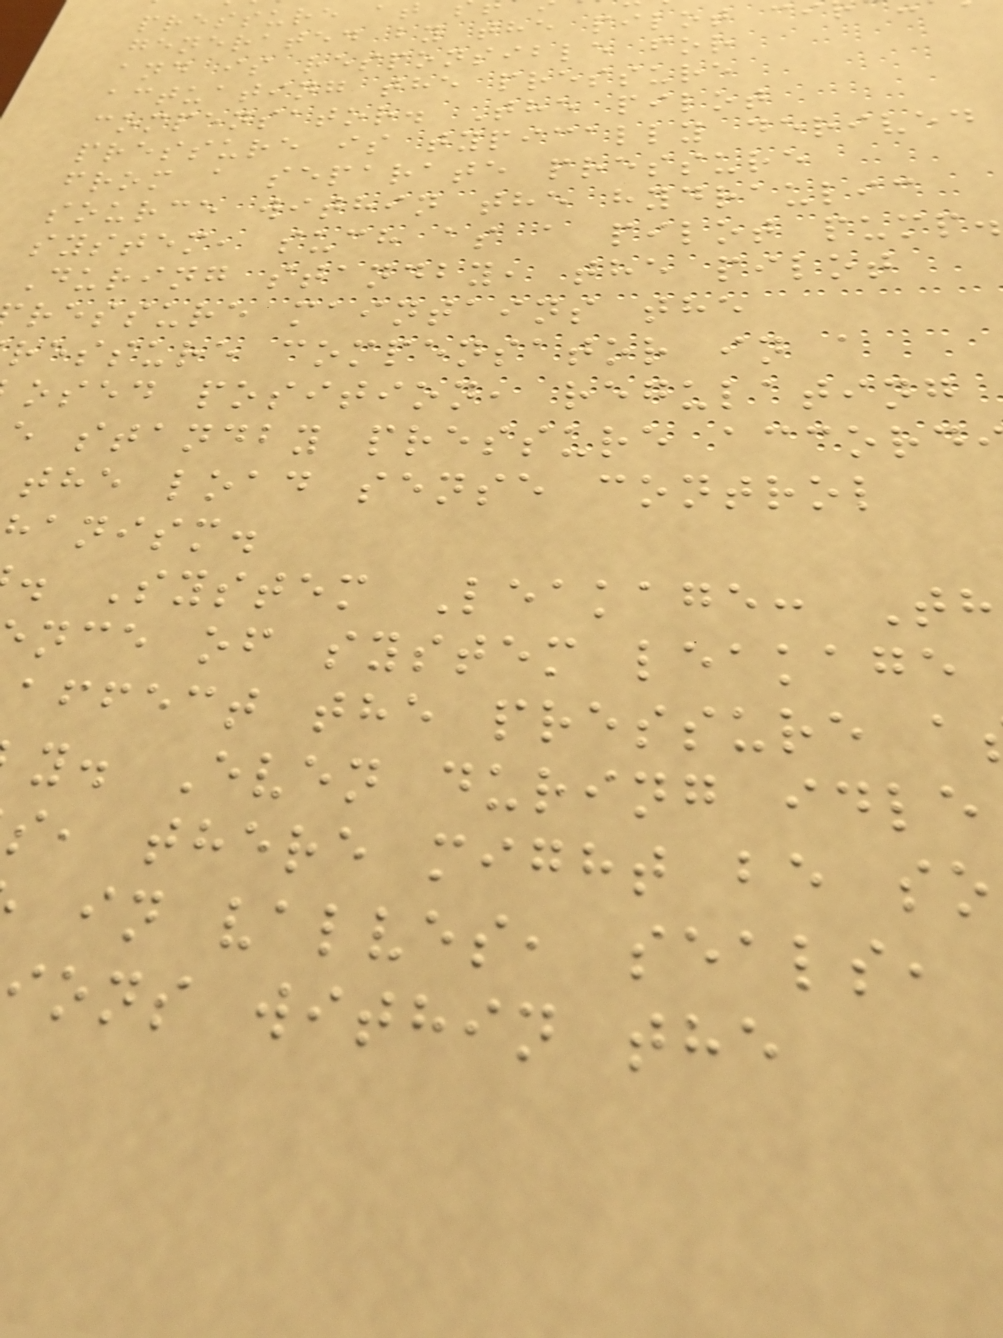pressure at
generated by the pilot c
and is responsible for
actuating the pressure
compensator. The pilot
pressure is typically derived
from a separate pressure
source within the hydraulic
system, such as a pilot pump.
During standby, the pilot
ressure maintains the
ressure compensator in a
osed position, regulating
e standby pressure accord
the load sense control
anism.
. System Leakage: Th
nce of system leakage
affect the pressure a
y. Even during idle
s, there might be so
in valves, seals,
ons within the
